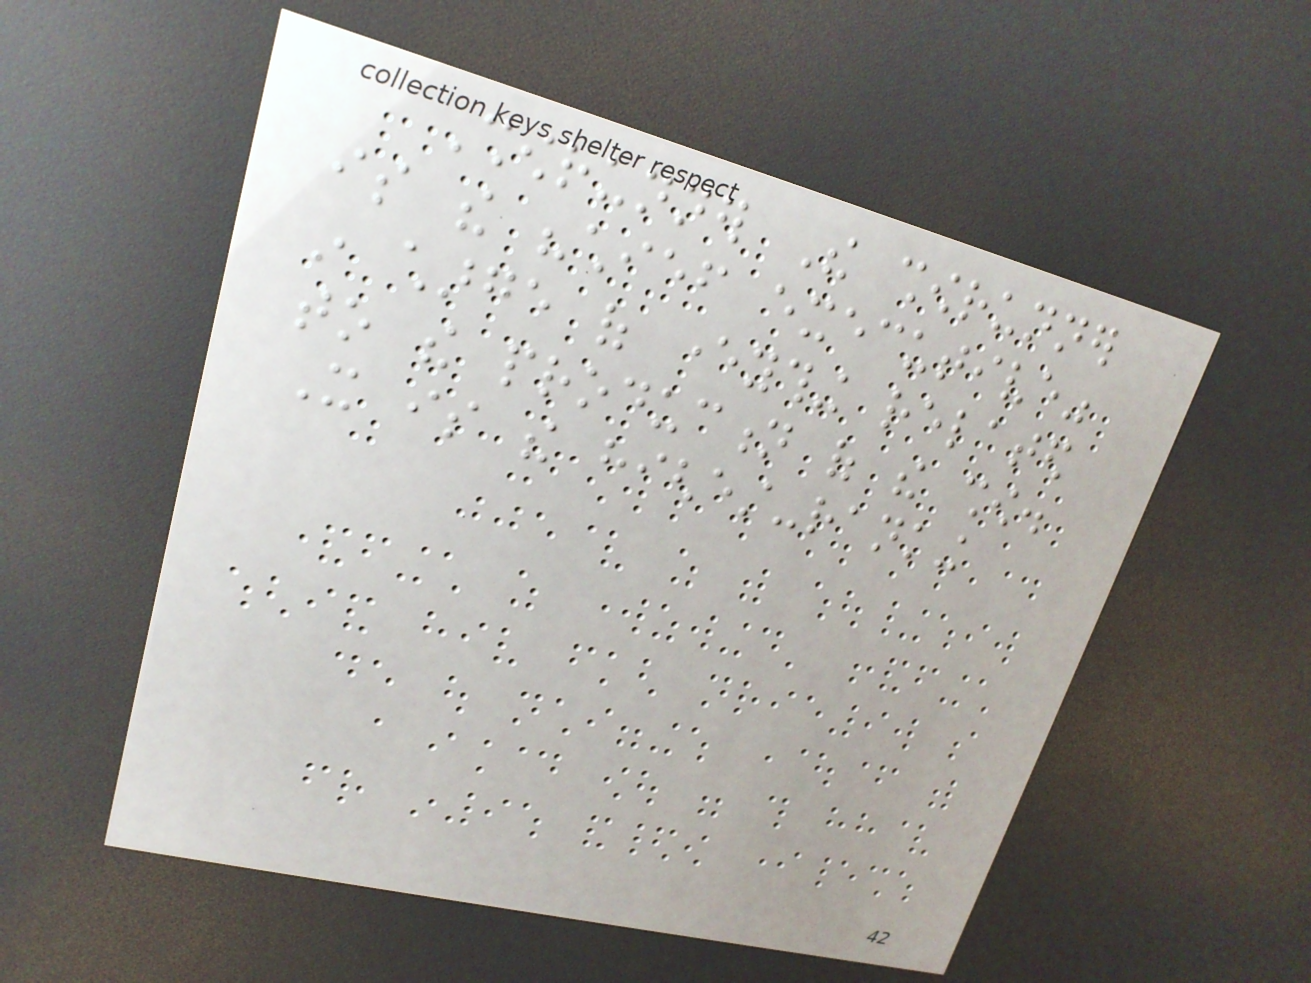Showrunner The showrunner
is the "chief executive"
in charge of everything related
to the production of the show.
It is the highest-ranking
